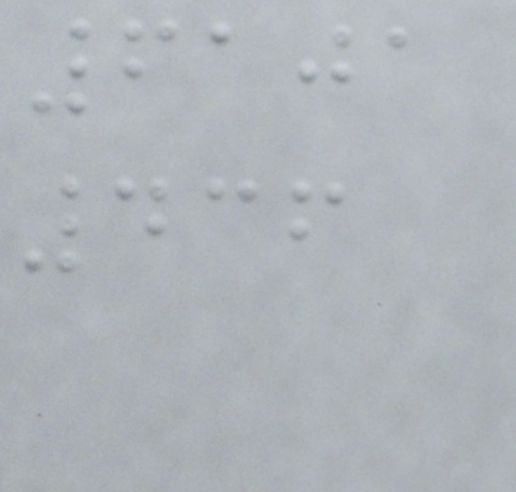6101
436
